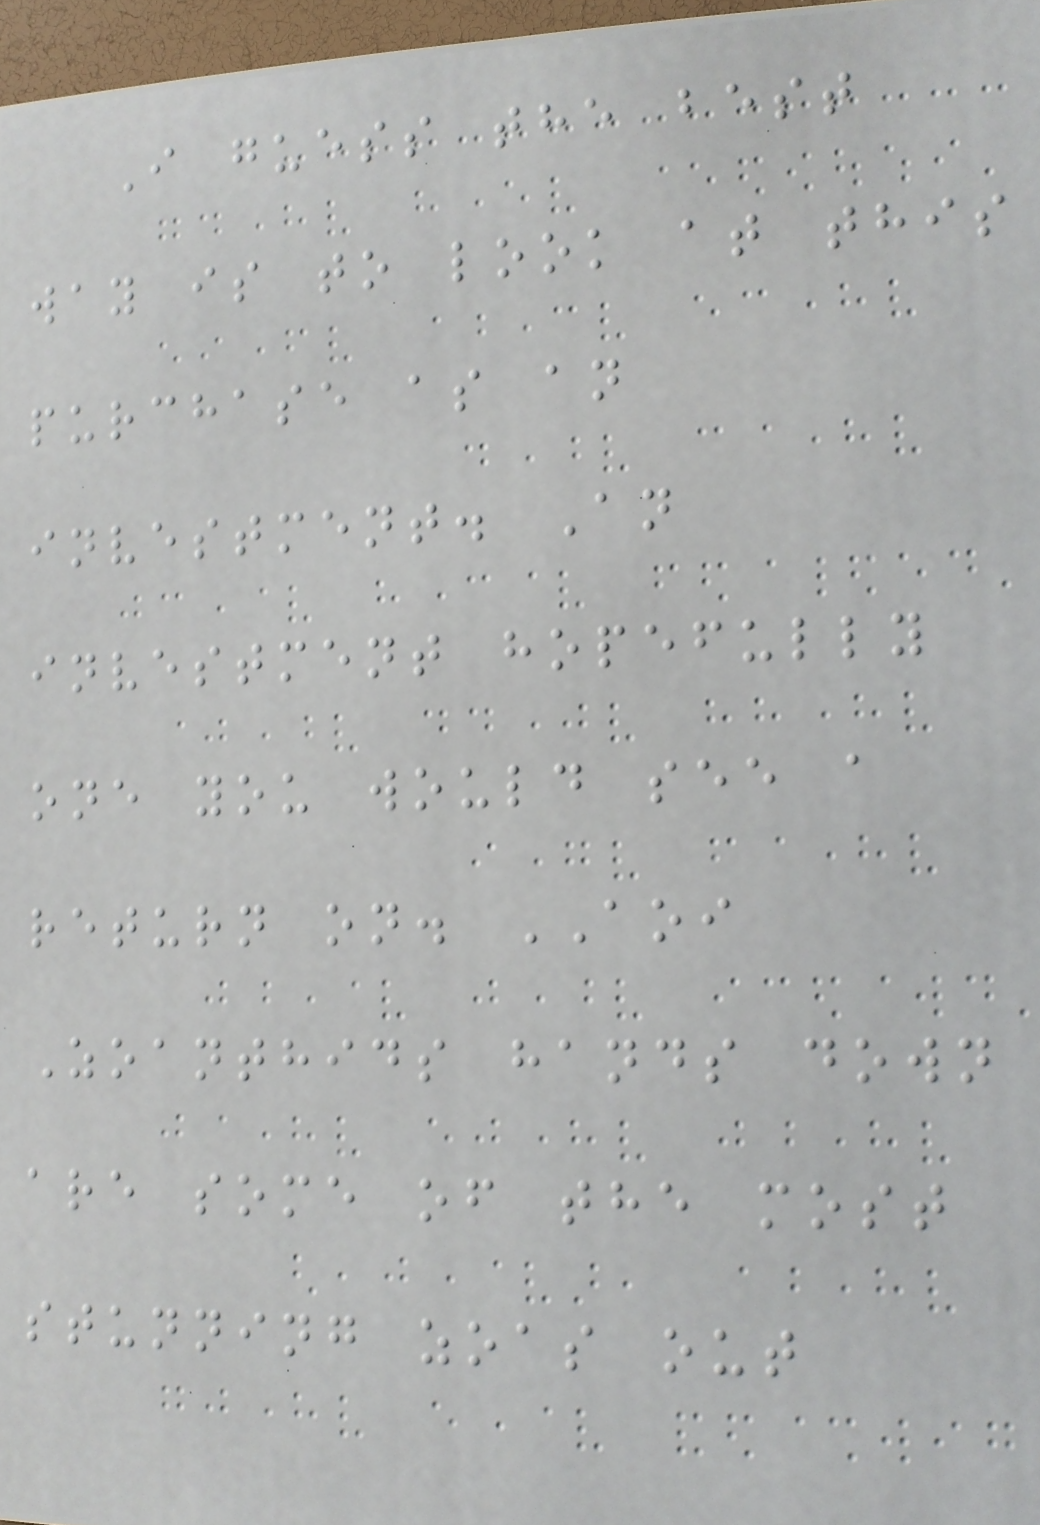I guess the best
way is to look at this
purchase as an
investment. An
investment hopefully
one you would see a
return on. AOI
Zoanthids hands down
are some of the most
stunning zoas out
